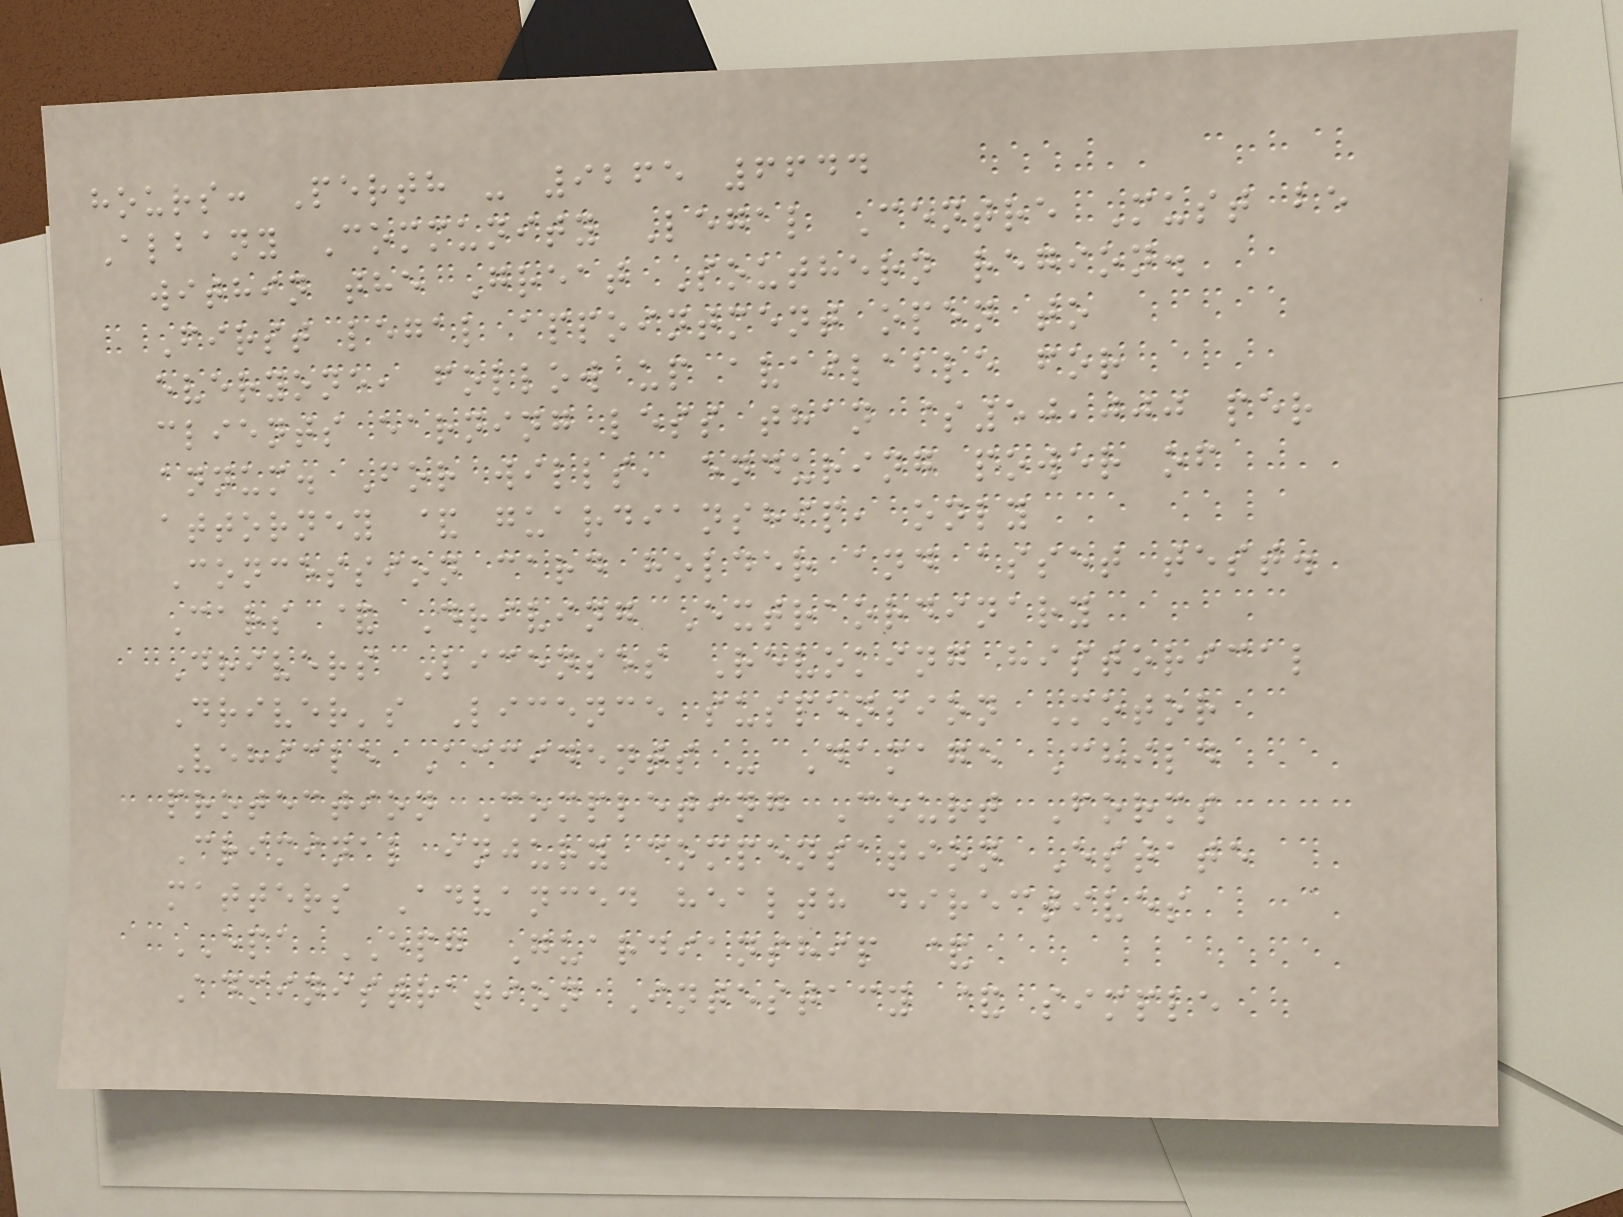hours: Perth - 9265 6644
Albany Community Legal Centre Must be
within the Great Southern region.
First legal appointment open to
everyone, follow up available for
clients earning less than $50,000 per
annum. For wills, enduring power of
attorney & guardianship, only
Concession card holder and asset test.
Cars & Driving Extraordinary
Drivers Licenses Revoking historical
Driver's Licence suspension Motor
Vehicle Accidents - Damage Child
protection Completing Court Forms
Criminal injury compensation Estate
matters Advanced health directives
EPA EPG Guardianship &
Administration Intestacy & simple
